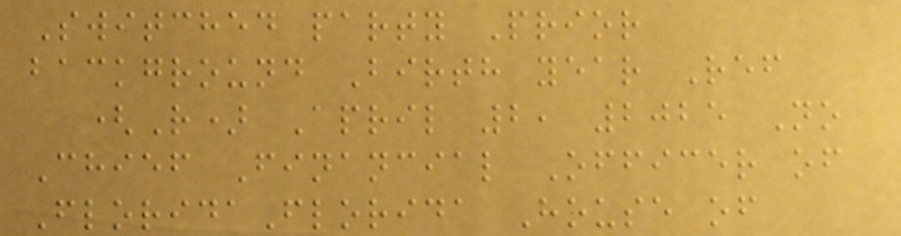Switched party Prior
background Birth year Ref
(R) April 2, 2025 No
Chief Financial Officer of
FloridaFlorida House of
